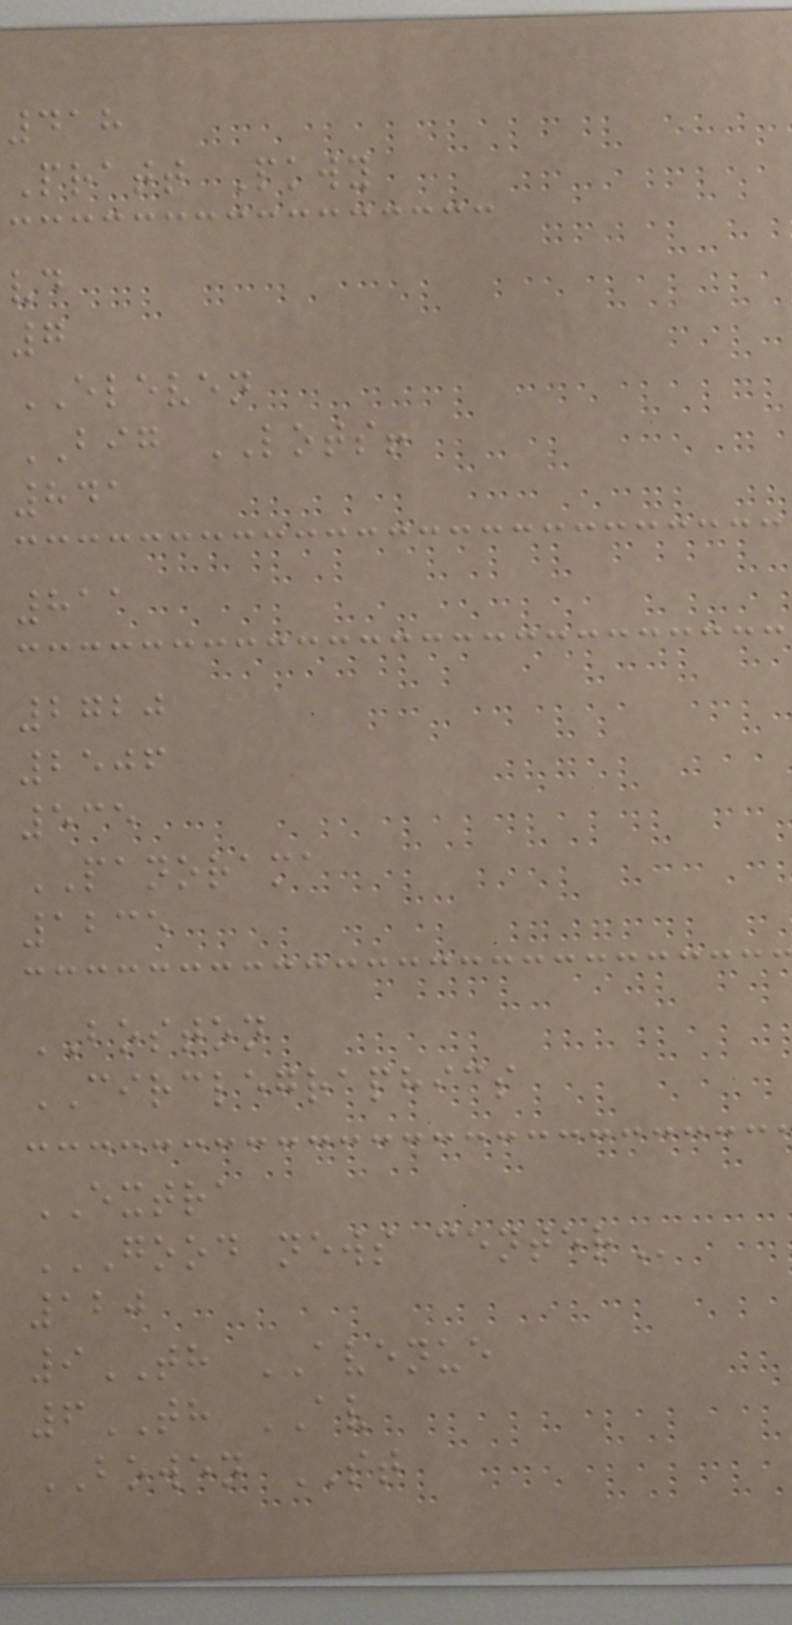418
Pratt Pkwy
vd
7
ELEVEN
BIG LOTS!
841
811
2720
2506
535
PANORAMA
1235
BOSTON
CIRCLEGRAPHICS
EXTRA
GOOD NEWS CENTER
120
9TH AVENUE
6TH AV
BOWEN ST
